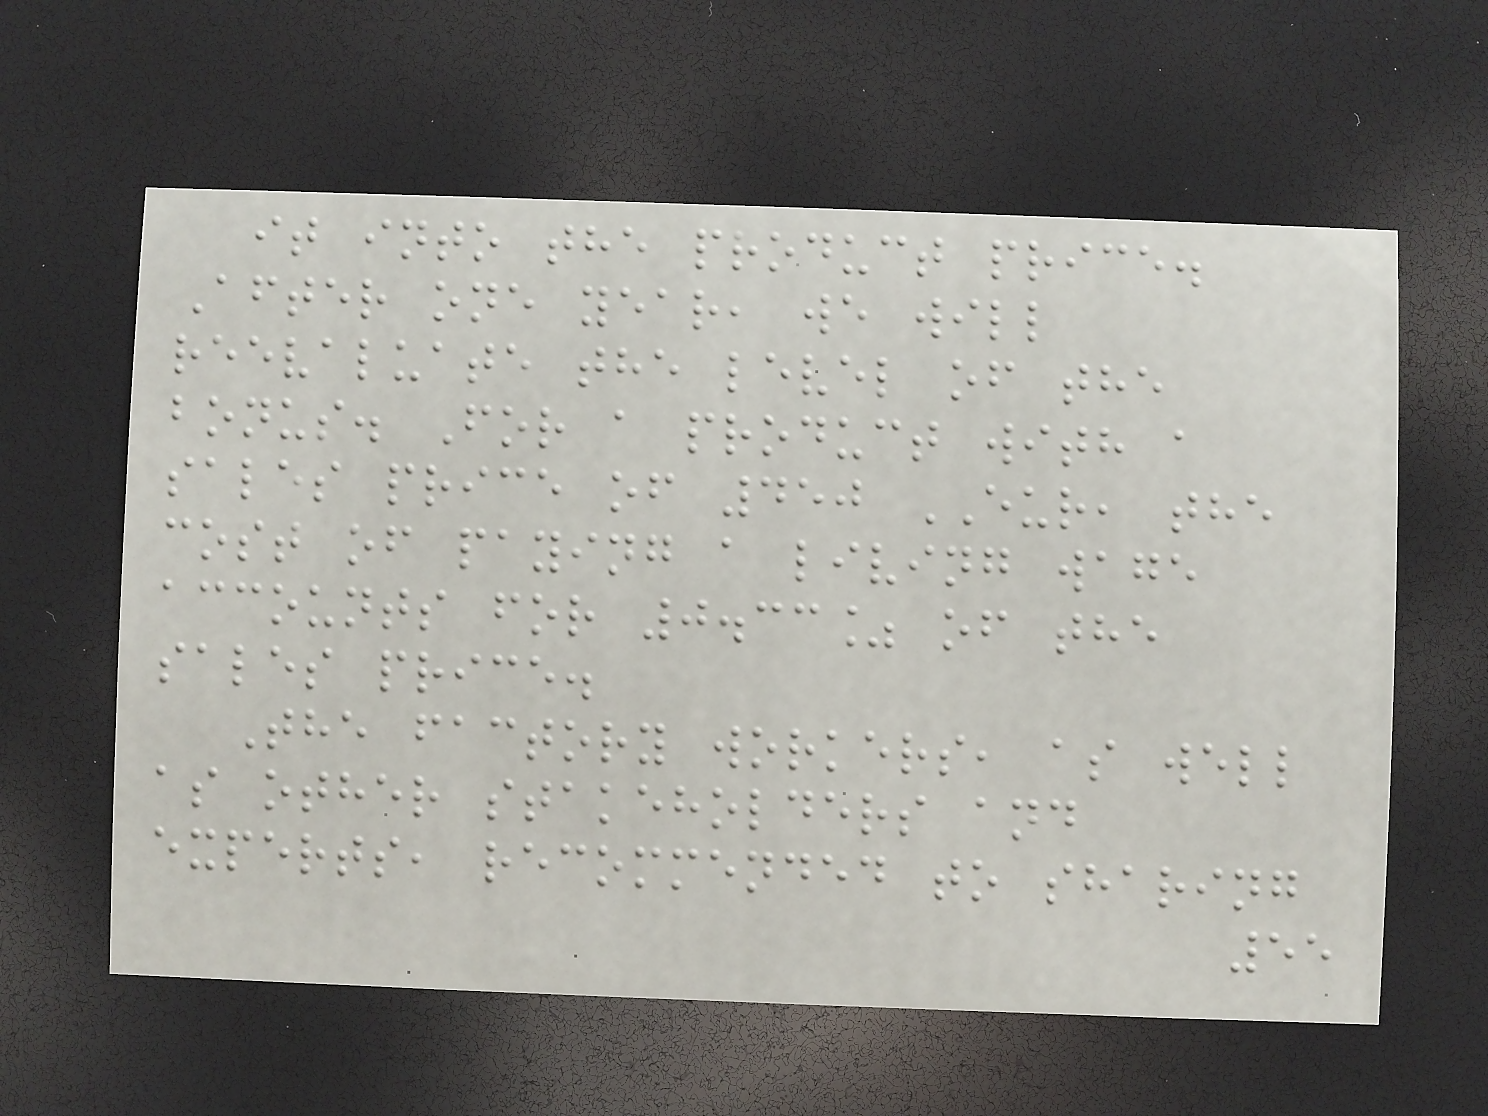it into the product price.
After one year, we will
reevaluate the level of the
bonus. For a product with a
sales price of 450 EUR, the
cost of paying a living wage
accounts for 0.33% of the
sales price.
The factory workers, as well
as other stakeholders and
experts, recommended to sharing
55
